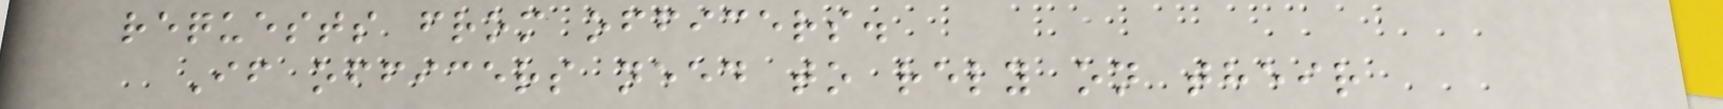requests from officers.
If officers need to rely on their
